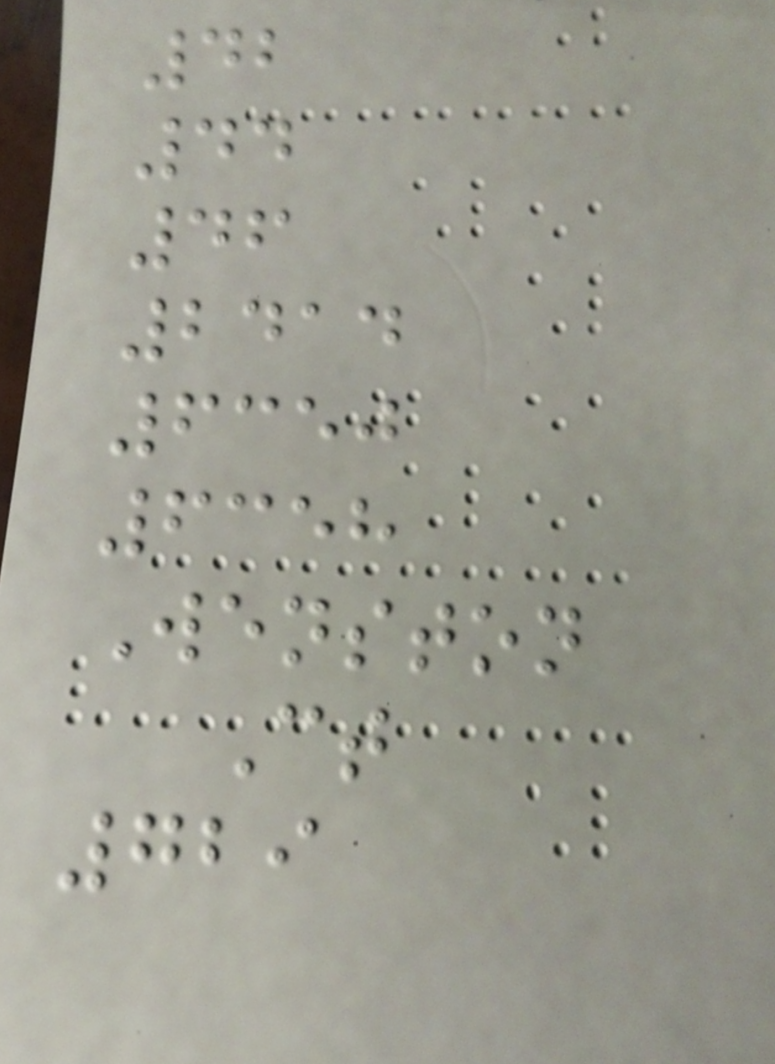42
44
46
2414
6350
6358
Wenston
Ct
729
